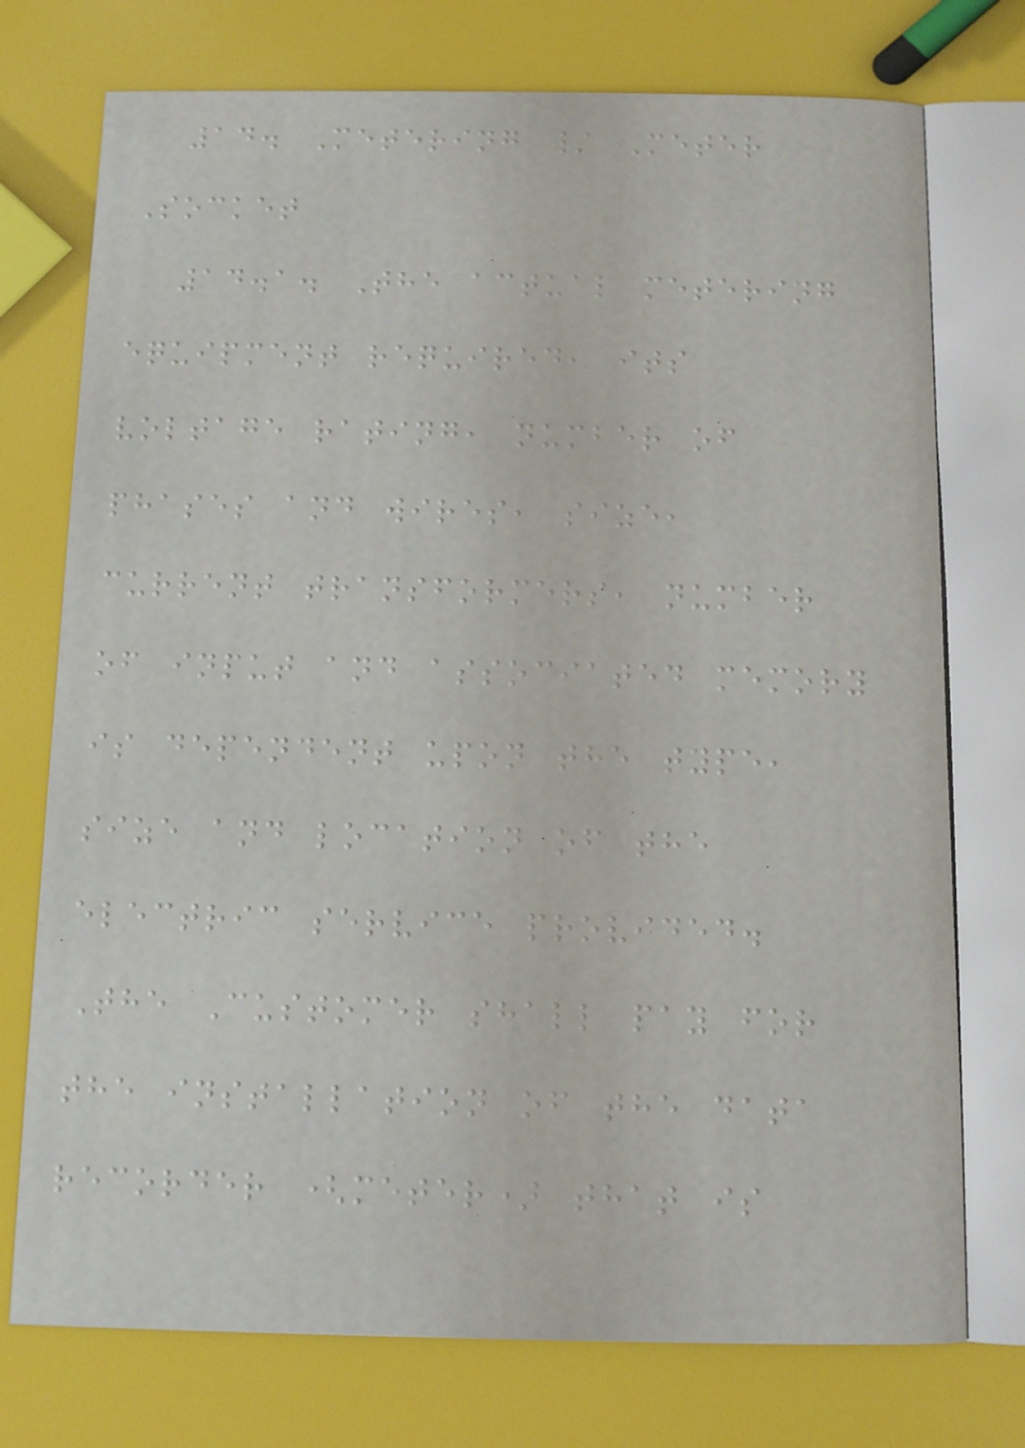14. Metering / Meter
Socket
14.1. The actual metering
equipment required, its
voltage rating, number of
phases and wires, size,
current transformers, number
of input and associated memory
is dependent upon the type,
size and location of the
electric service provided.
The Customer shall pay for
the installation of the data
recorder (meter) that is
